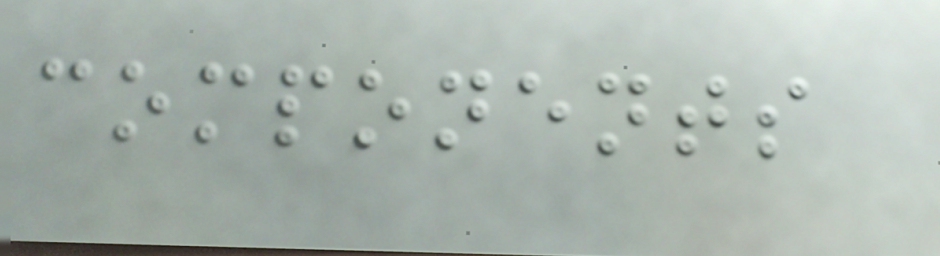components
